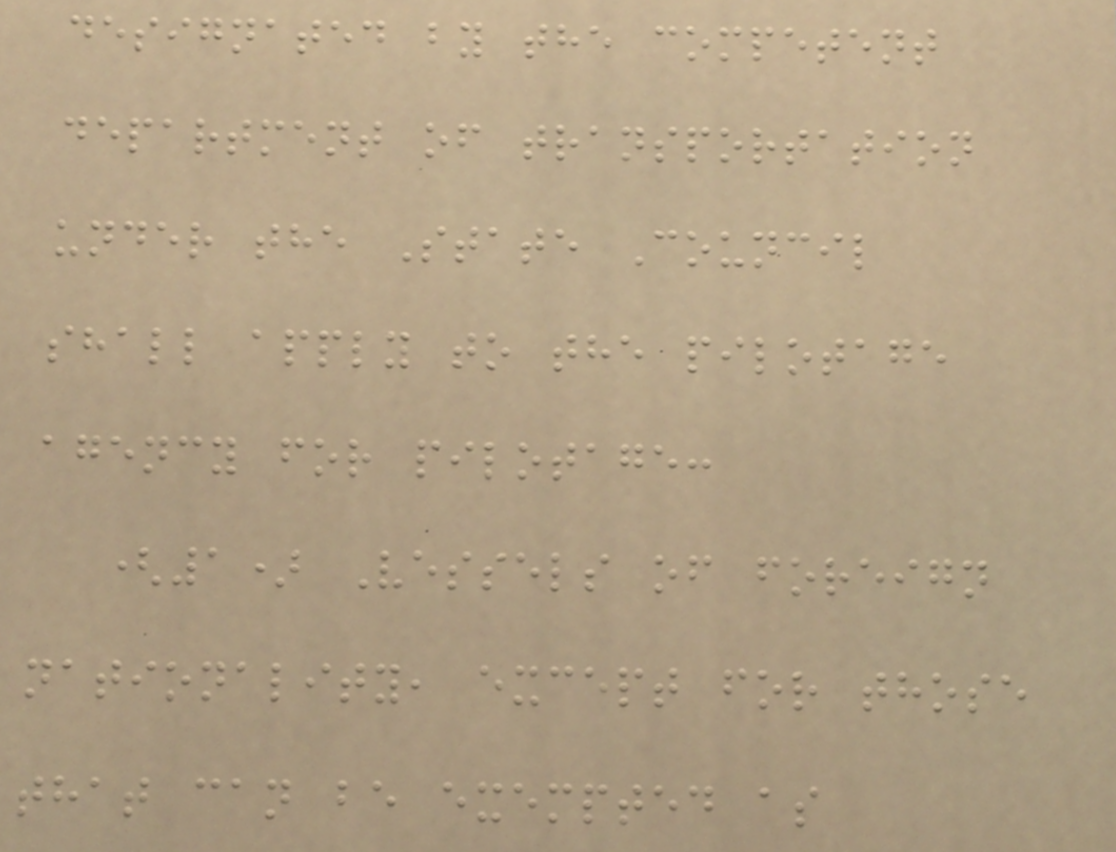designated by the competent
department of transportation
under the State Council
shall apply to the pilotage
agency for pilotage:
(1) Vessels of foreign
nationality, except for those
that can be exempted as
